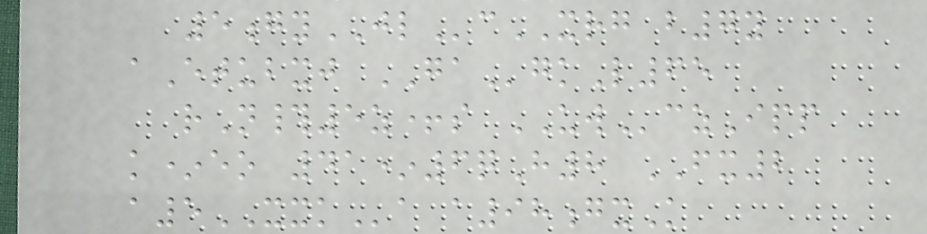5gyJLcXRG b7y
aEtubxj GAgkL65
rN#5z+s UWczIpp
k*eo 41*6qH8 FX2
a5XXKa a98gxK
